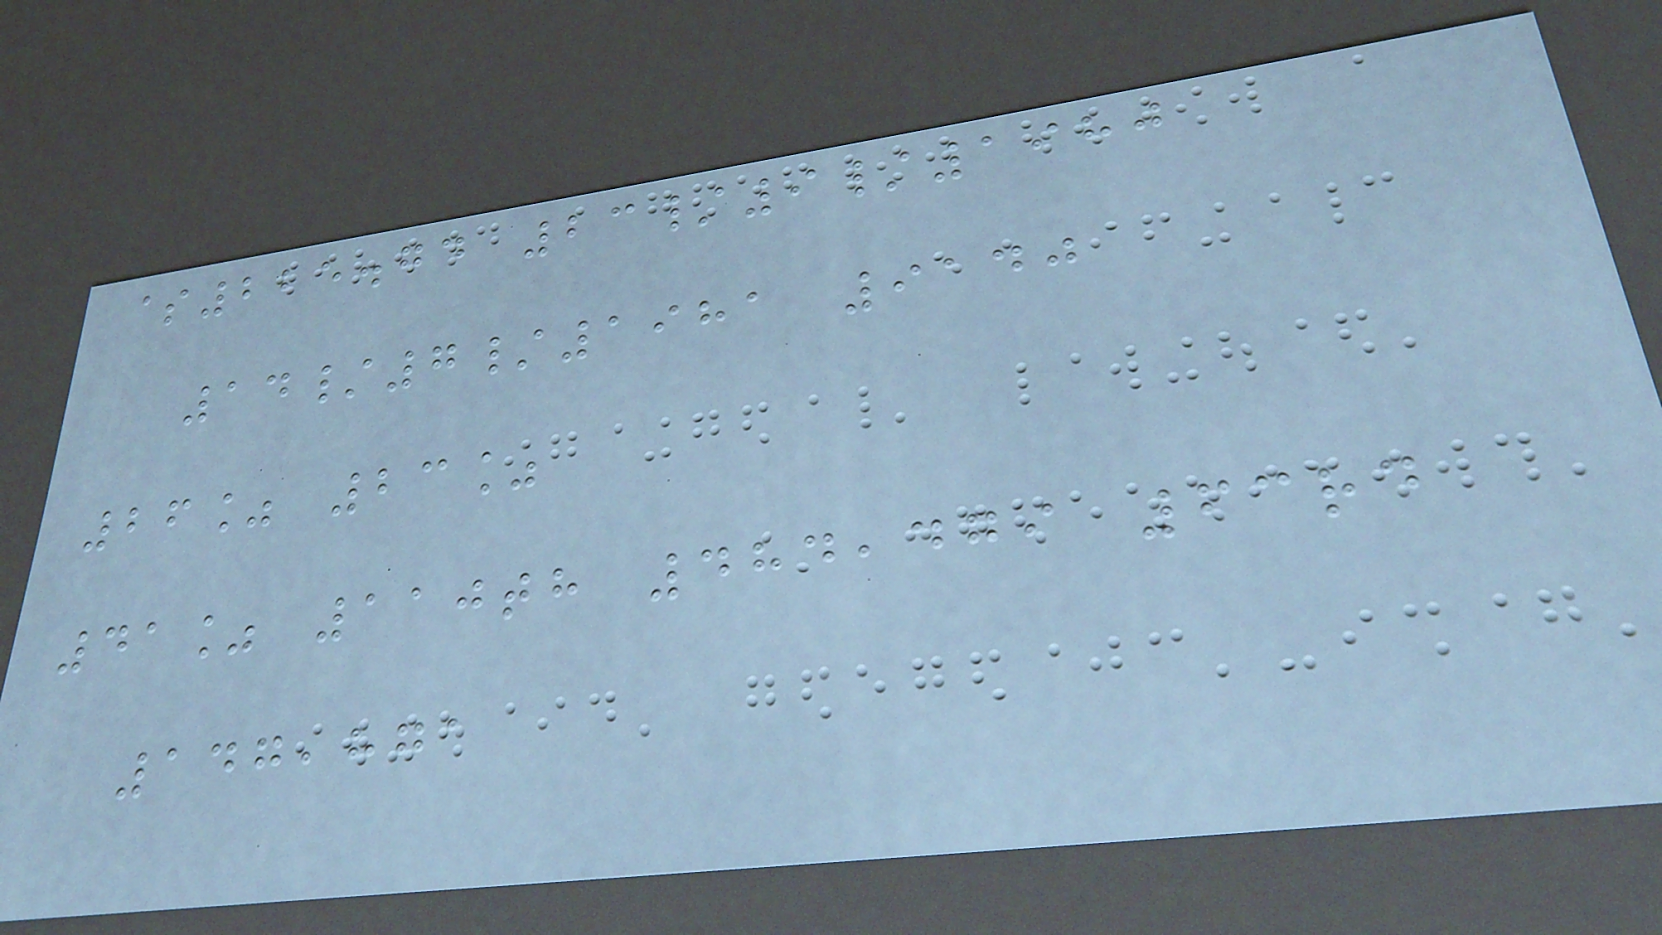$225.74 23/9/1980
14/7/1981 9140
26% 23%
41% 110th 484,479 63rd
147,871
